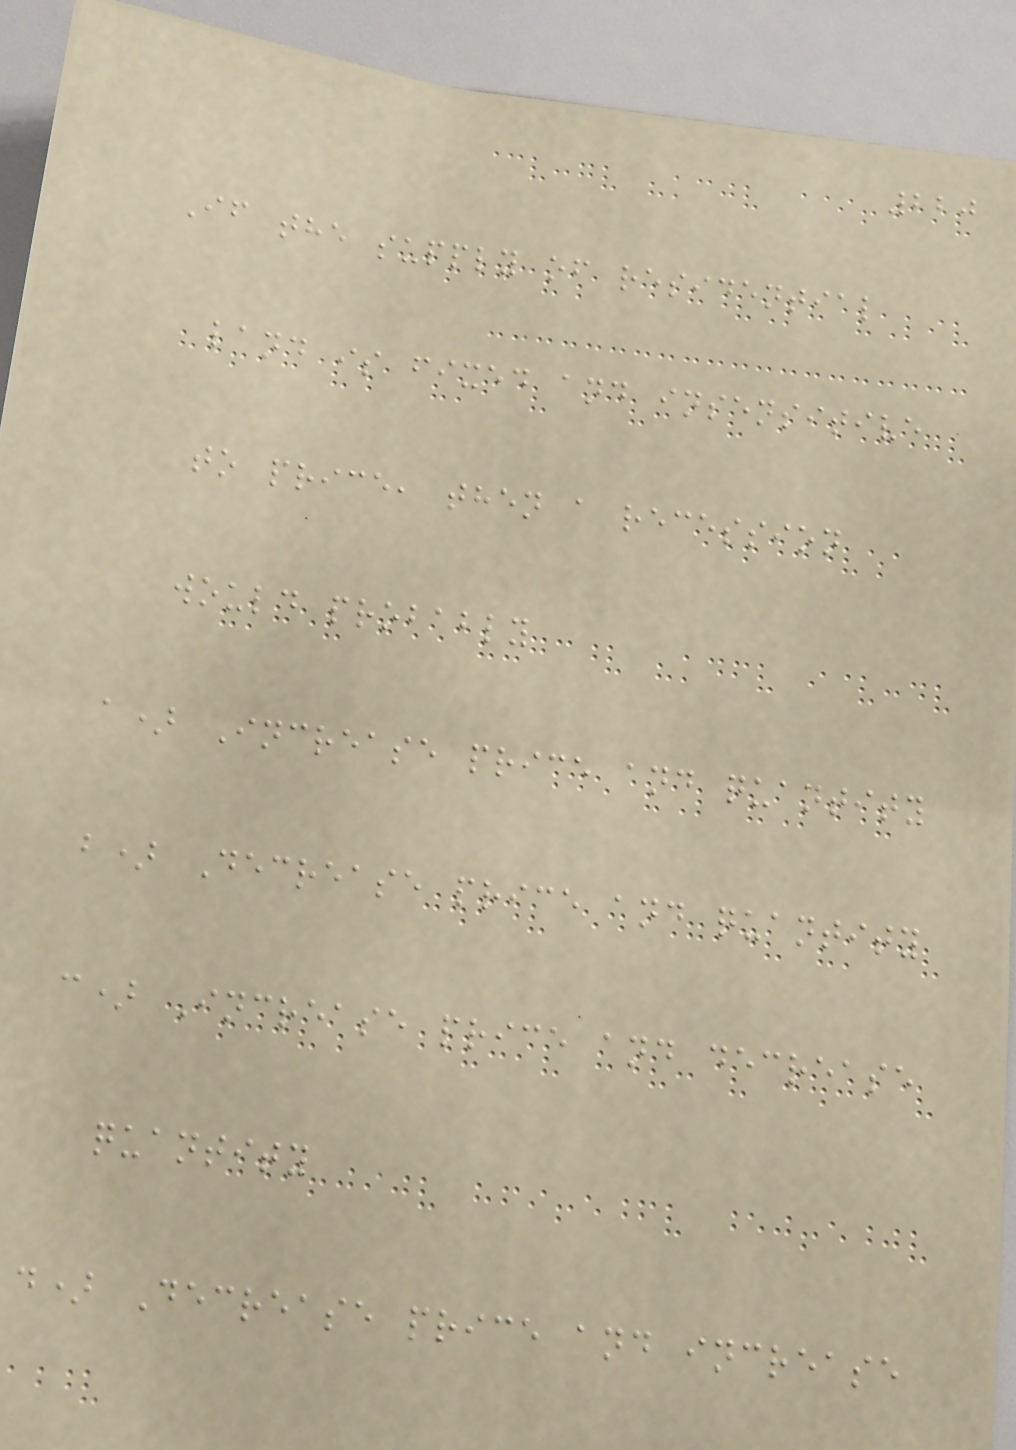220
If the supply of residential
land is fixed and insensitive
to price, then a recession
would probably
a) Increase price and quantity
b) Decrease price and quantity
c) Increase price and decrease
quantity
d) Decrease price and increase
